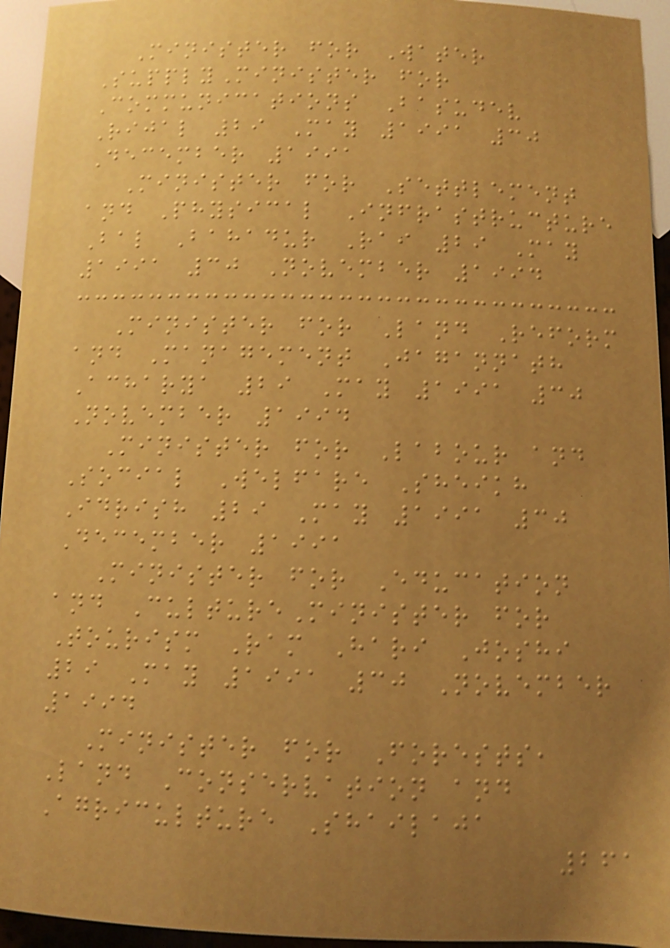Minister for Water
SupplyMinister for
Communications Basudev
Rijal 29 May 1991 30
December 1991
Minister for Settlement
and Physical Infrastructure
Bal Bahadur Rai 29 May
1991 30 November 1994
Minister for Land Reform
and Management Jagannath
Acharya 29 May 1991 30
November 1994
Minister for Labour and
Social Welfare Sheikh
Idrish 29 May 1991 30
December 1991
Minister for Education
and CultureMinister for
Tourism Ram Hari Joshi
29 May 1991 30 November
1994
Minister for Forests,
Land Conservation and
Agriculture Shailaja
261
